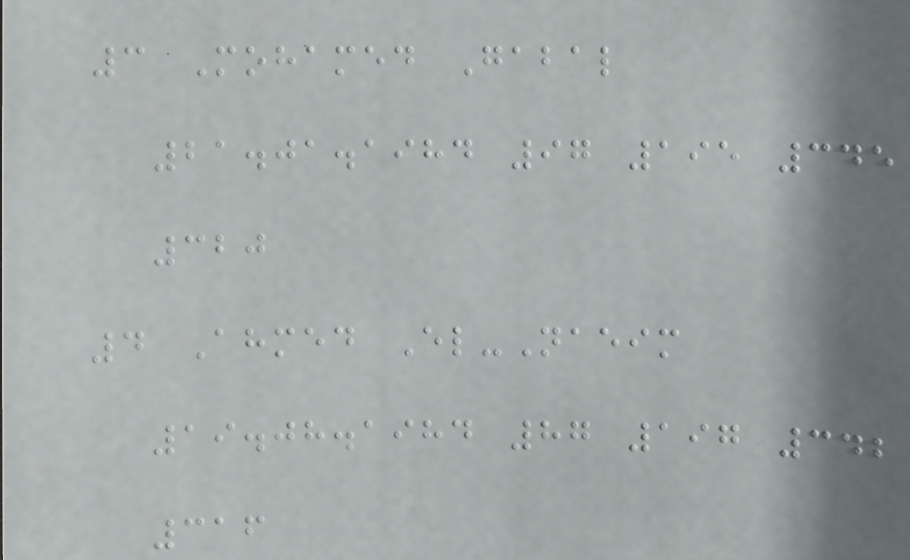3 Mohamed Gabal
21.01.1984 97 195 345
320
4 Ahmed El-Naeim
19.08.1984 87 197 342
316
